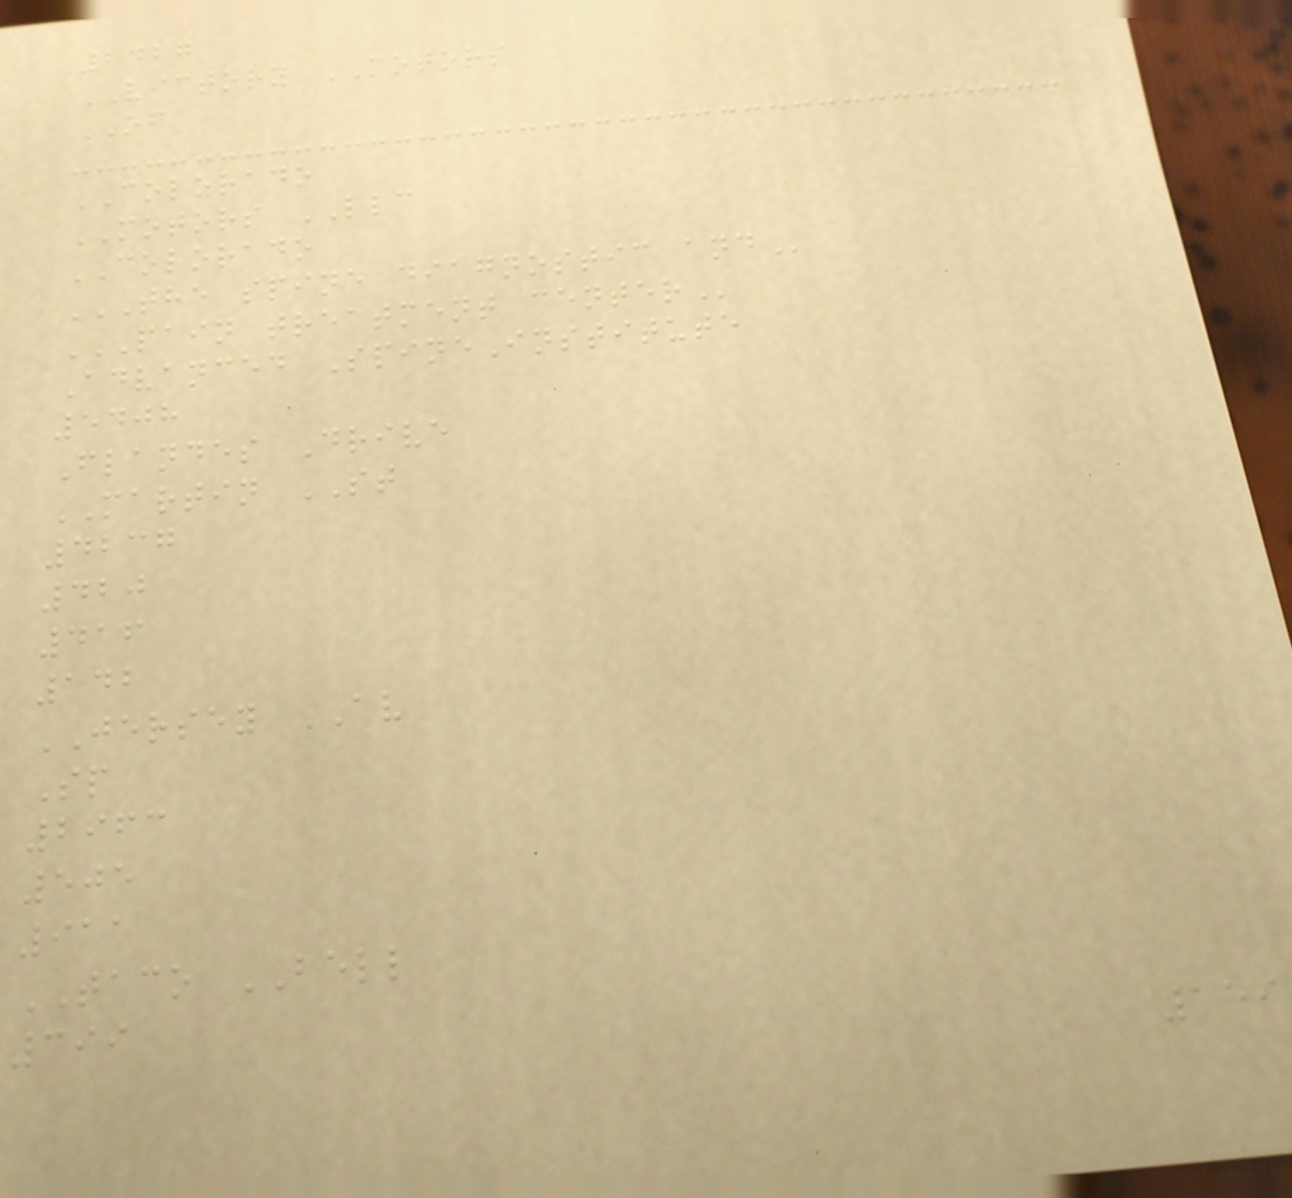2427
VICTORY MOTORS
OF
COLORADO
MOTORS LLC
COLORADO
THE SPINE DIAGNOSTIC AND
PAIN TREATMENT CENTER
Advanced SpineInstitute
5408
Flandes Drive
MARTIN ST
4237
420
416
142
JERSEY AV
Sp
2963
505
911
TACO BELL
399
159
